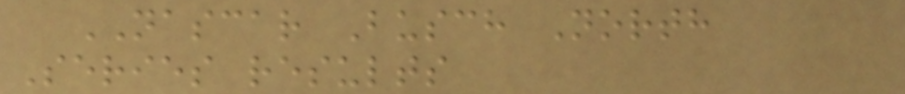NASCAR Busch North
Series results
